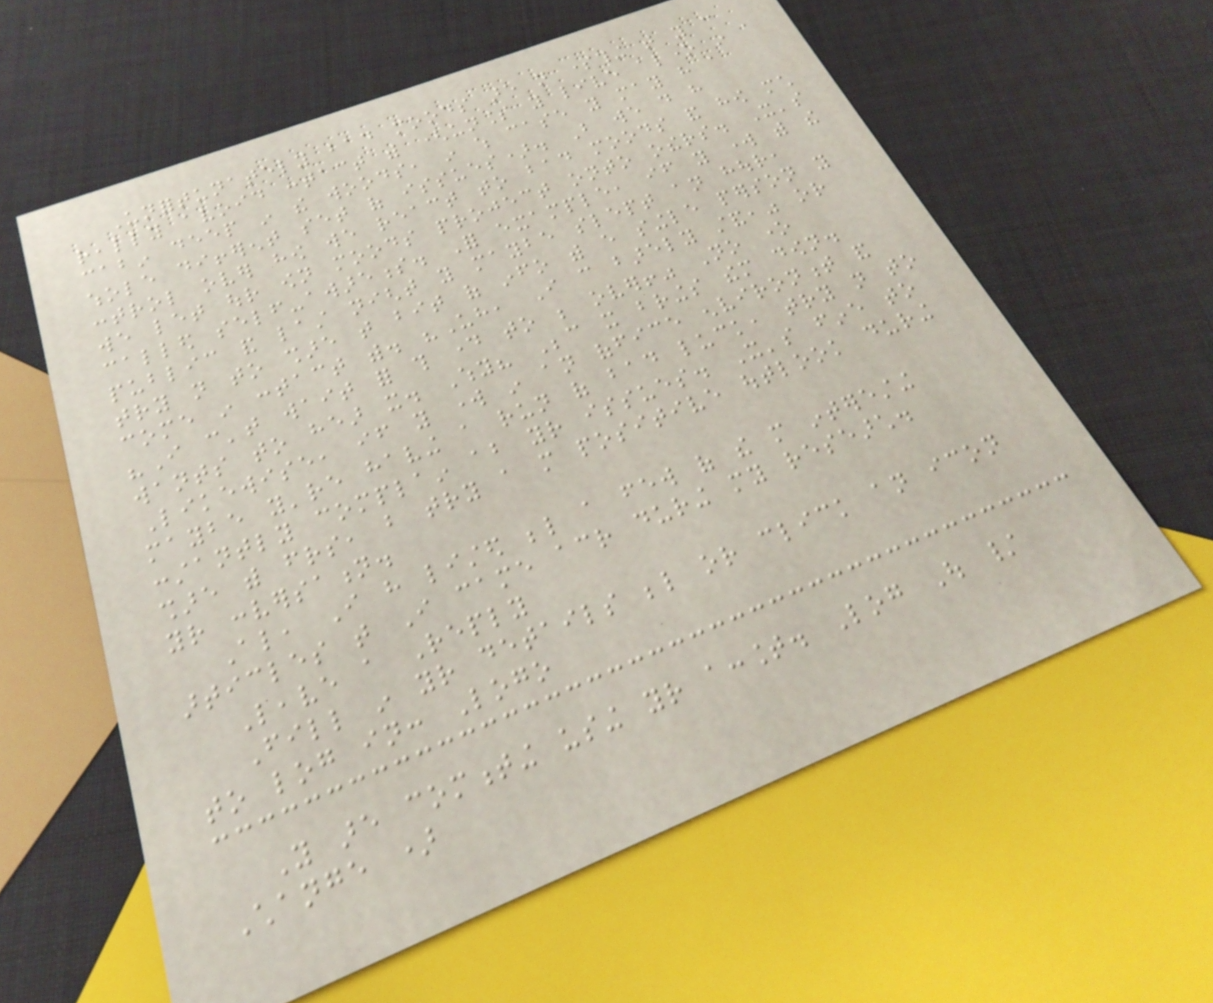Unfortunately bad moods are not something that you can
really avoid contact with (unless you live alone in a
cabin deep in the woods, in which case you may have a
whole different set of issues). But we do have
control over how we react to bad moods and how much
we let our own moods project onto others. It's
called self-awareness. For example, if you work with the
public and last night you maybe slept an hour,
try not to share that bit of info with every single person you
come in contact with. "Uh, I can barely stand," or
"I can't wait for this day to be over!" No one
wants to hear it. Why? Because it brings them down.
Likewise, if you work in an office environment and
maybe you're having a run of bad luck, try not to
constantly complain about your issues. It's fine to
share with friends, but try a more positive outlook during
your conversation.
Also, I have listed below a few of the more interesting
articles that I came across during my research.
Leave a Reply
Fill in your details below or click an icon
to log in: Logo
You are commenting using your account. Log Out /
Change )
